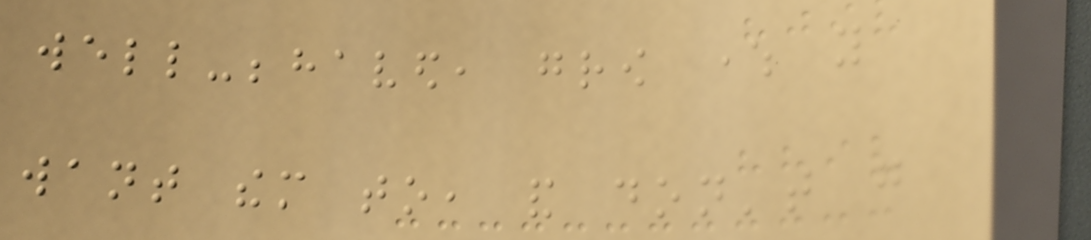well-behaved, grow where you
want them to, and don't go
